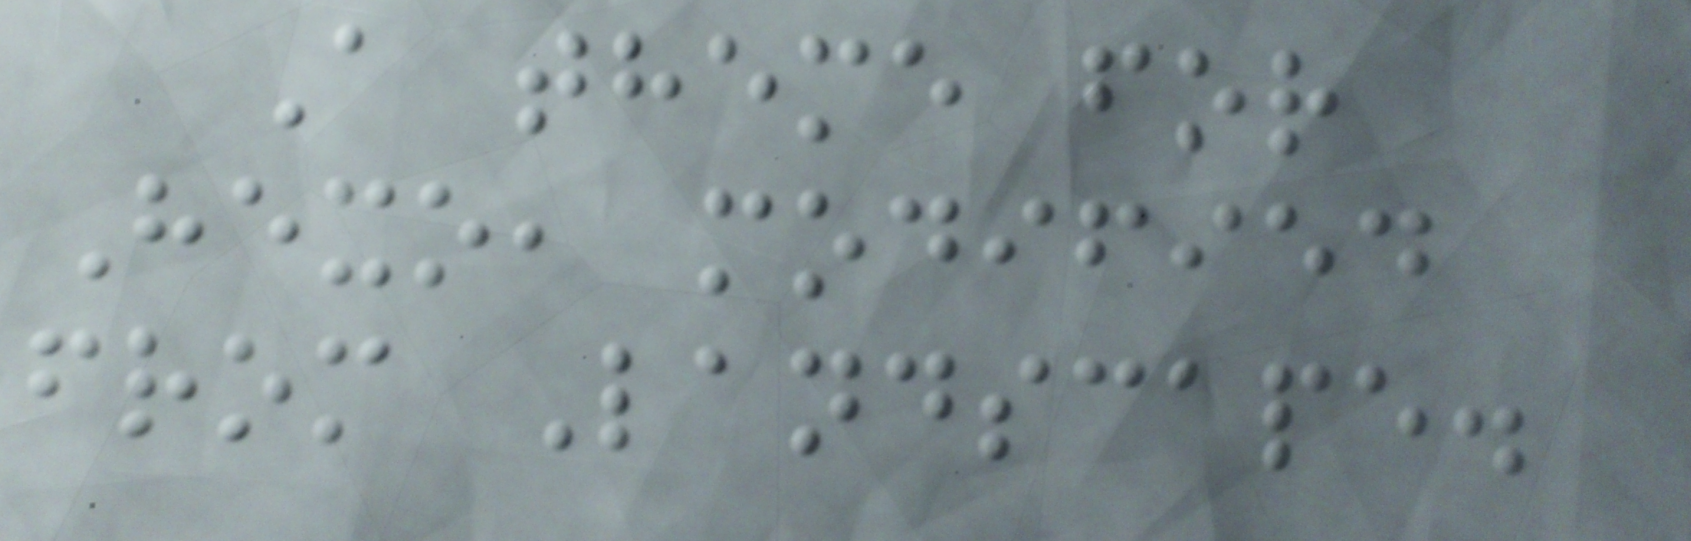A theme for
Hexo, modified
from Landscape.
